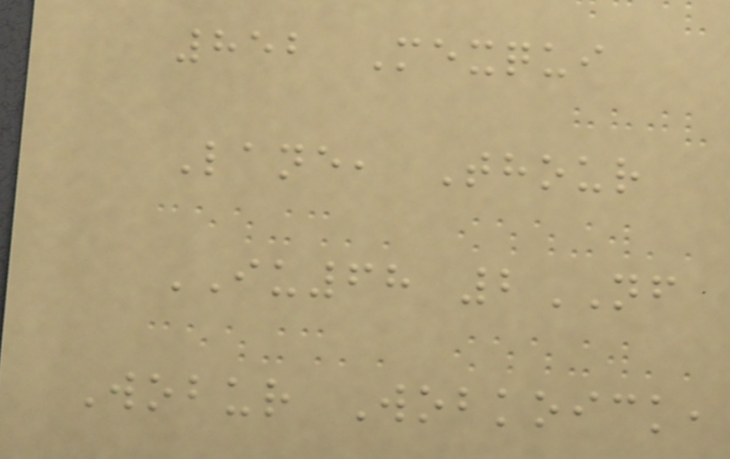852 Mexqui
Lane, Thour
IU68 2NF
Wobur Wobkoick,
